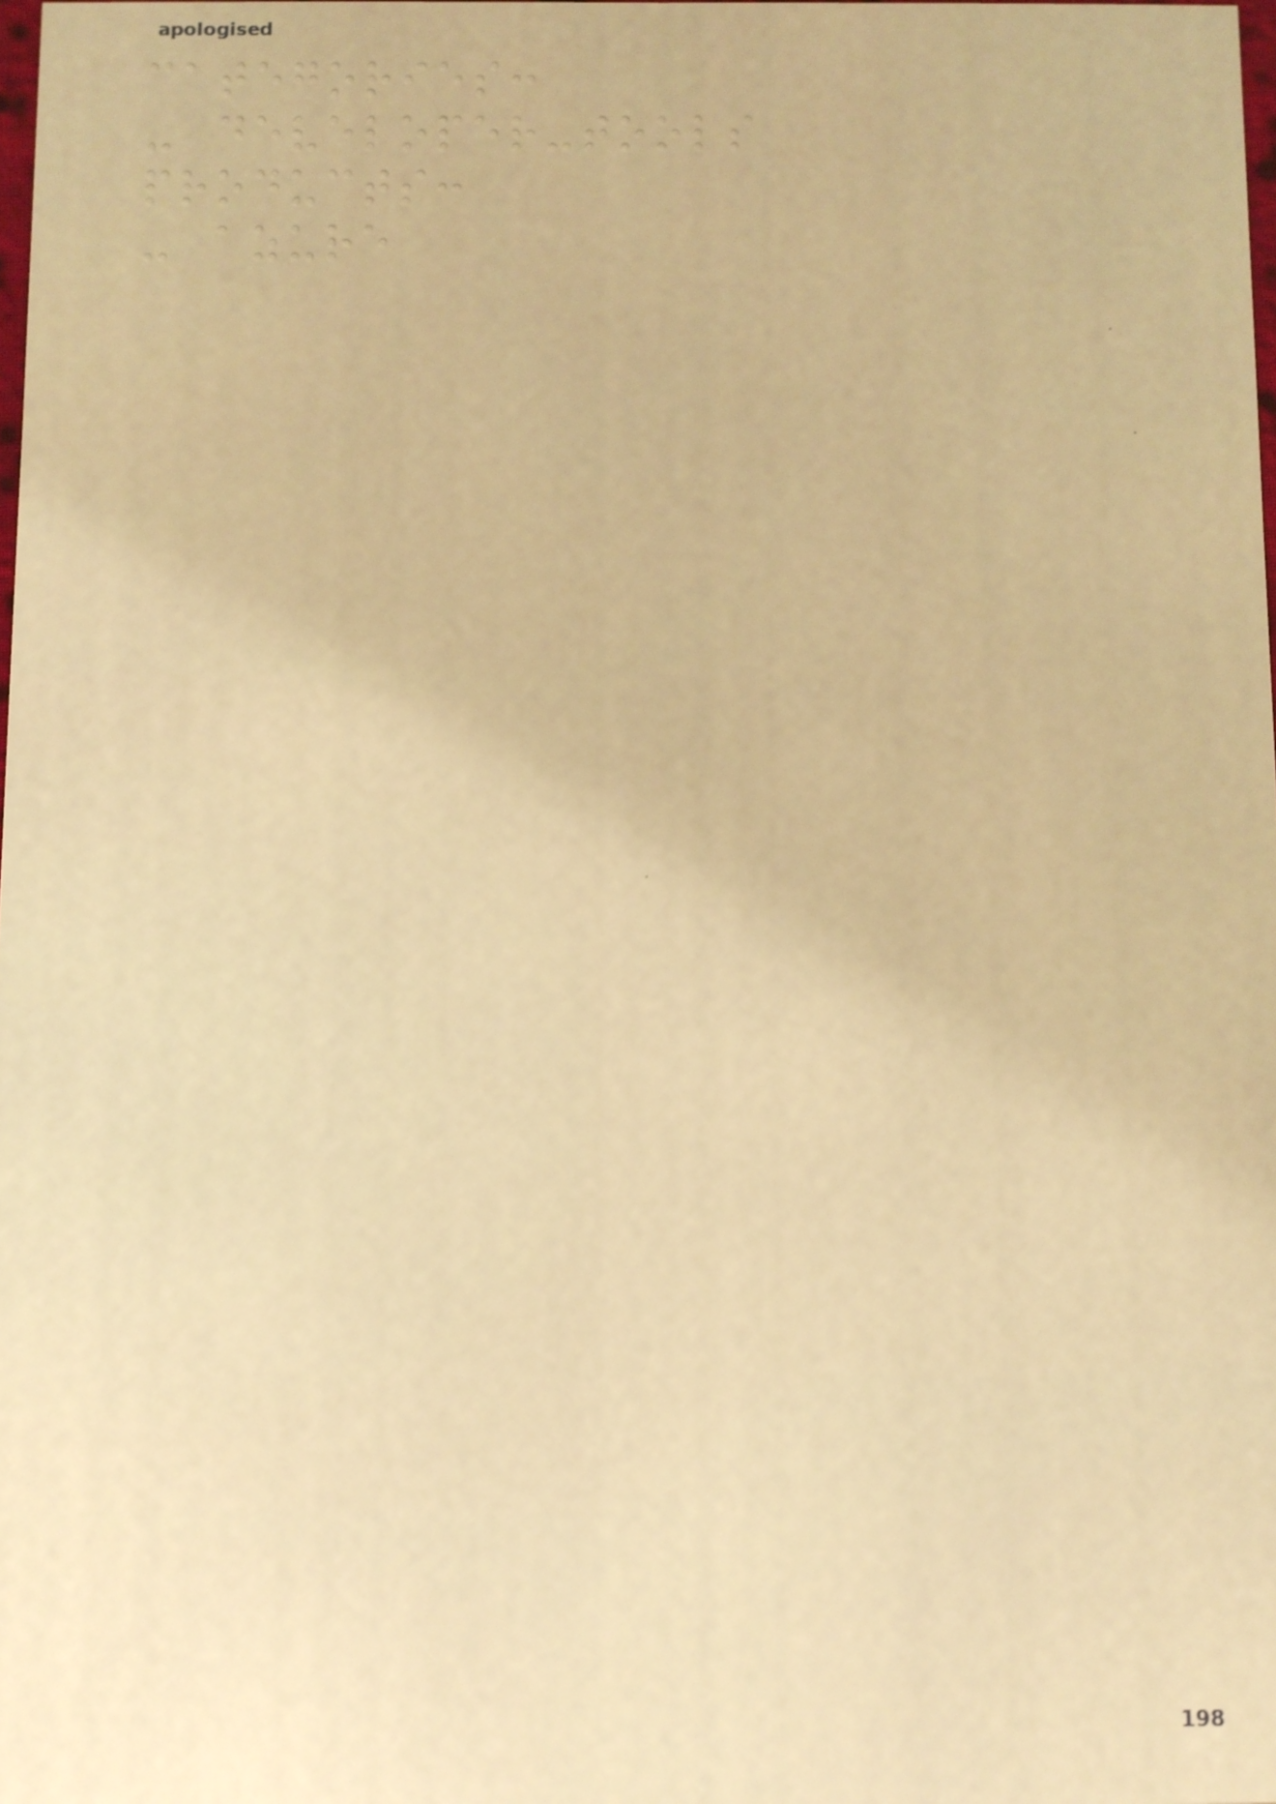categories:
- developer-tools
products:
- azure
